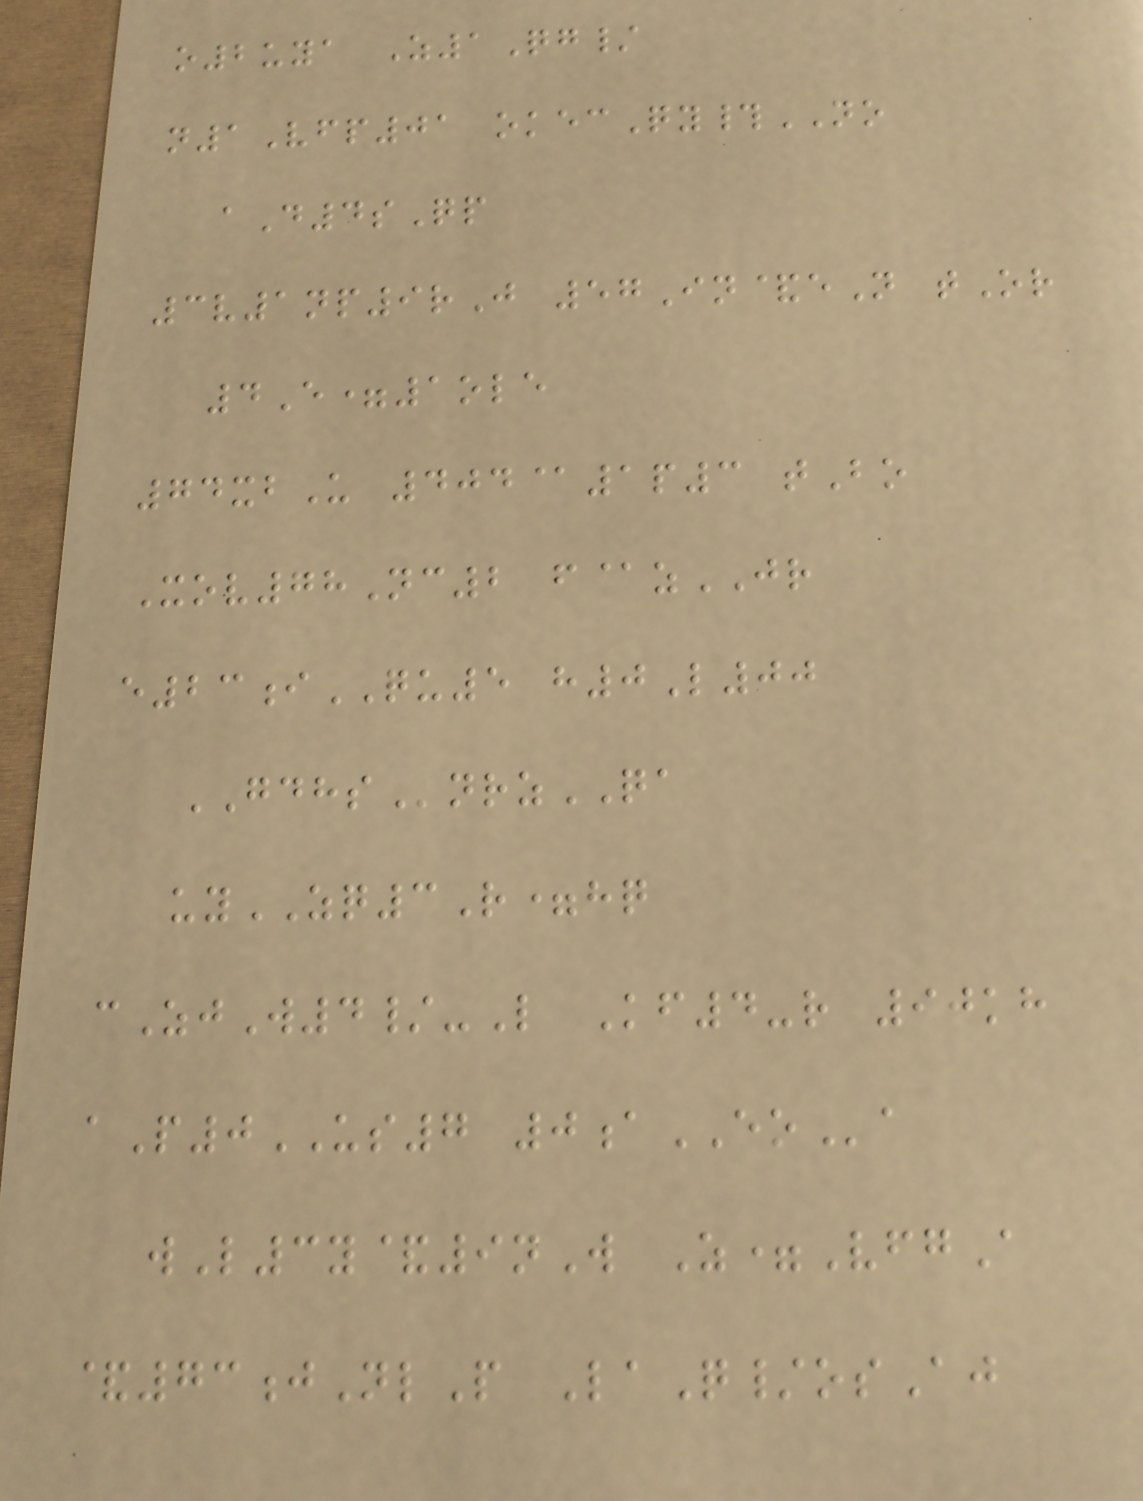o2uya Z1Qg/
n1Vfp01 okecQy#NO
aD4sQp
3v1np9rJ 57In&eN tOr
4E=1ole
74xbU 404@1p3 tBo
Xov78Nc2 f@zJR
e23iQU5 h0L00
GDHSnrzQA
uyZQ3R=hq
cZjW4/-L Kf4-r 90kh
aP0US7 0aEOa
wL3y&9nW Z=VfgA
&73jNlP LaQ/osAj
